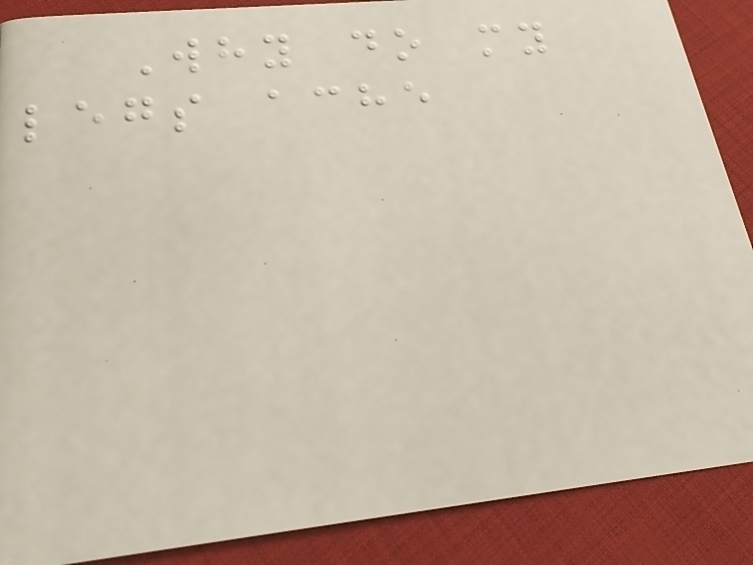Why do my
legs ache
